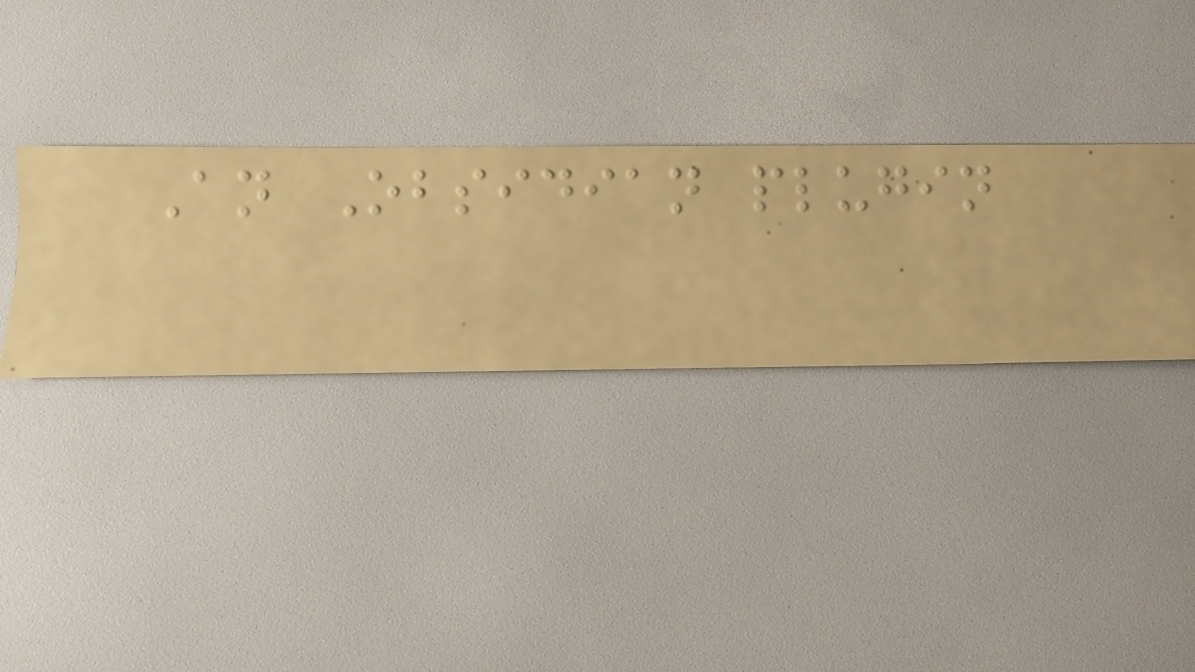An Obsidian plugin
